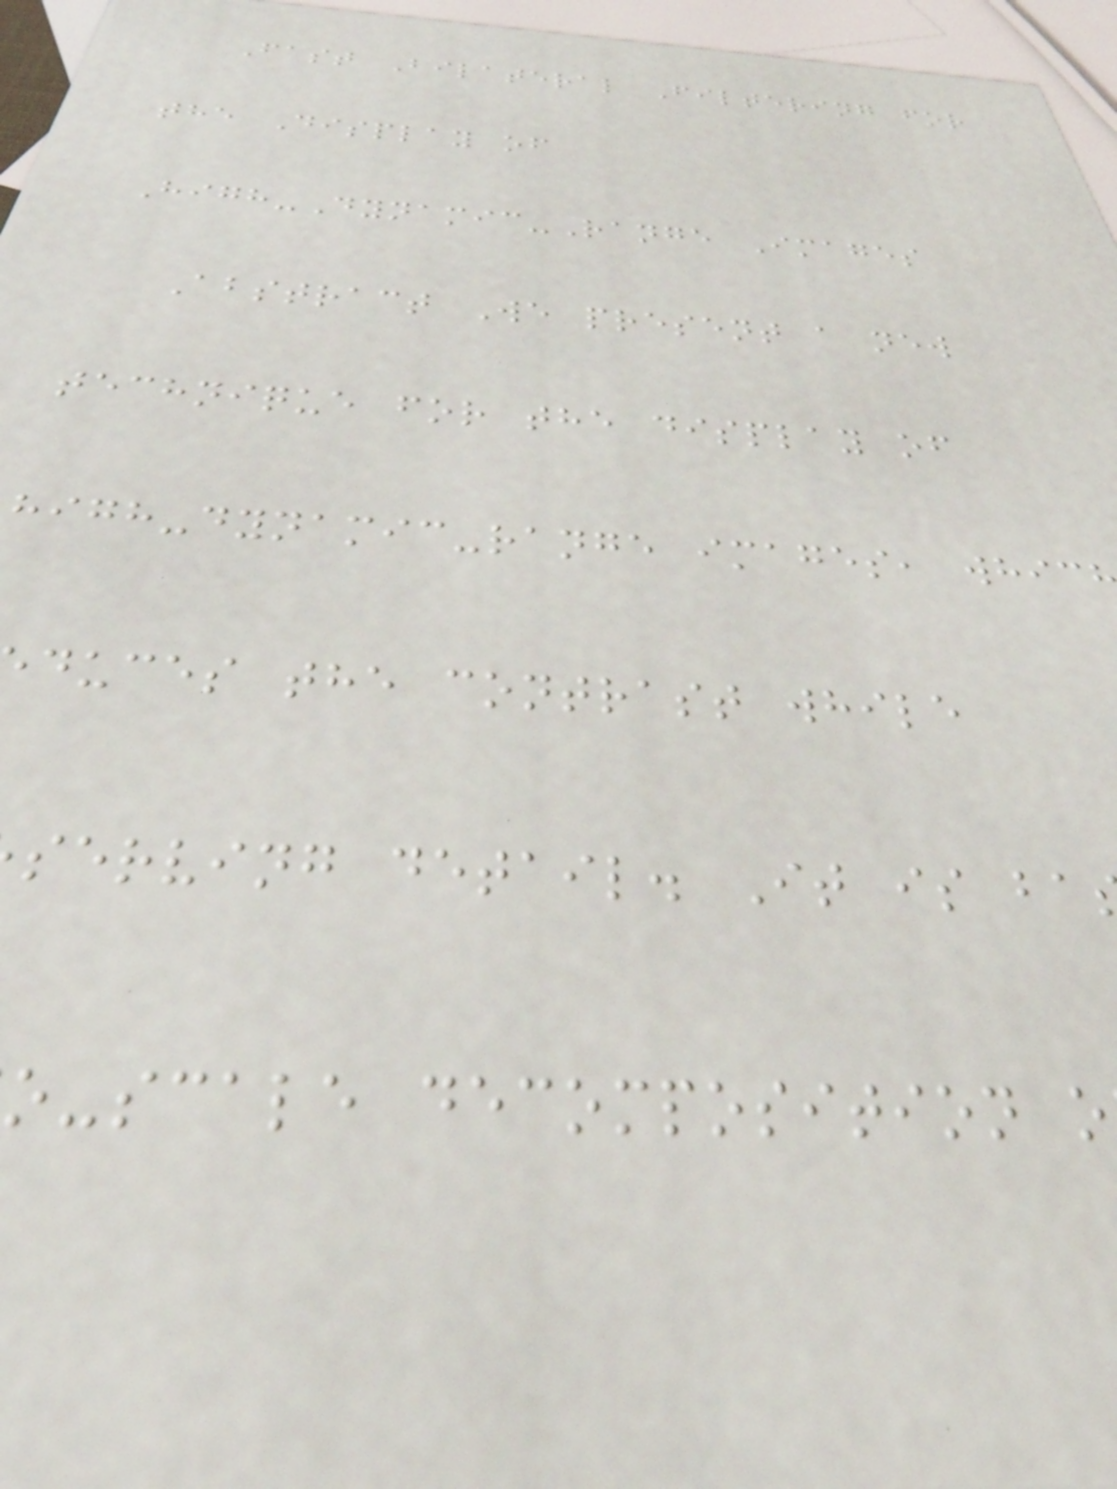Fast Bilateral Filtering for
the Display of
High-Dynamic-Range Images
Abstract We present a new
technique for the display of
high-dynamic-range images, whic
duces the contrast while
serving detail. It is ba
o-scale decomposition o
